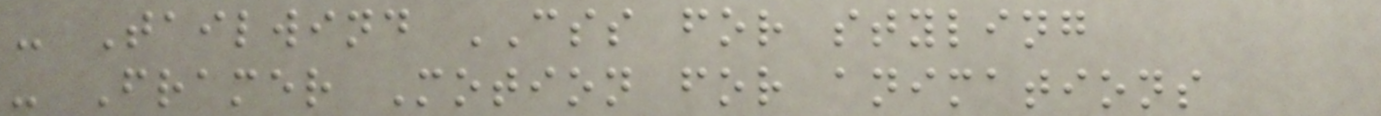- Tailwind CSS for styling
- Framer Motion for animations
